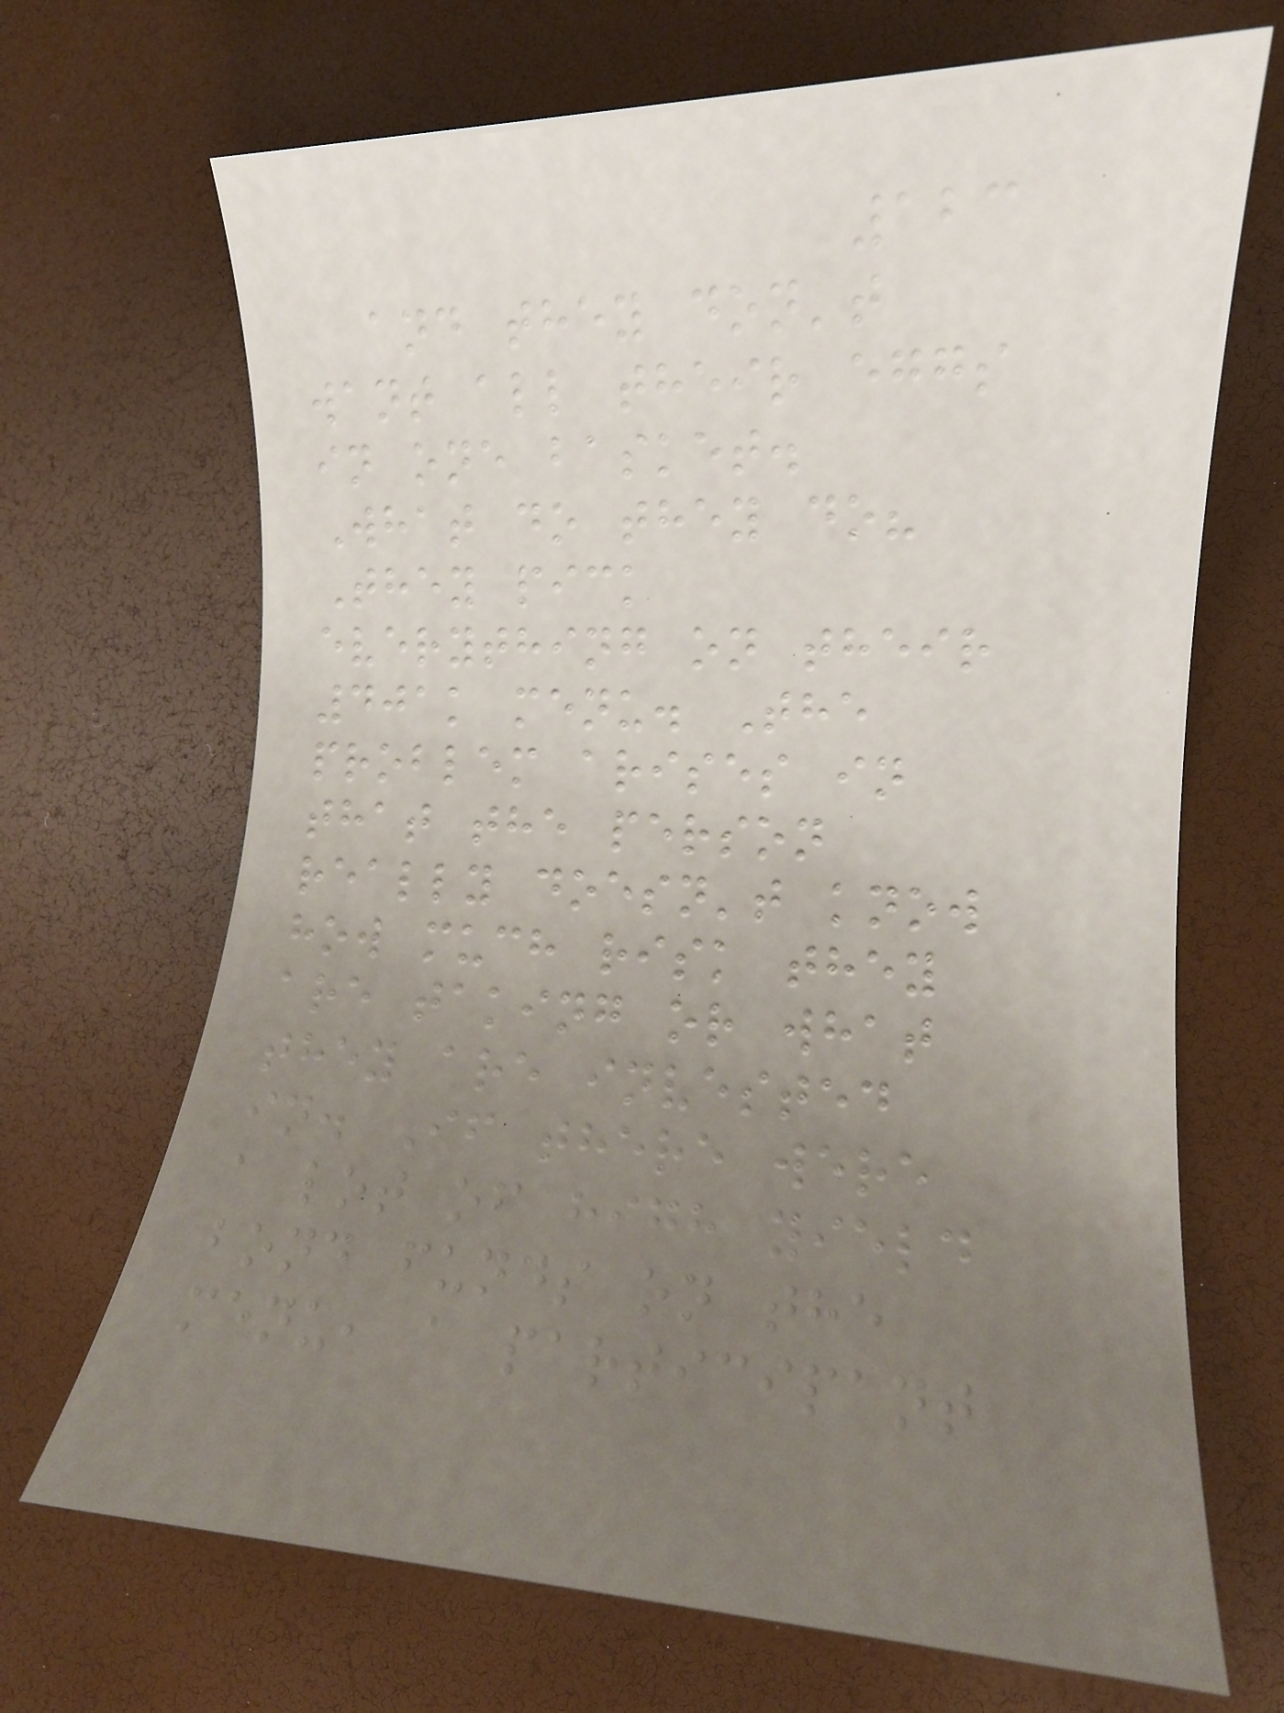123
and they don't
want all their eggs
in one basket.
What do they do?
They pick
everything on their
401k menu. The
problem arises in
that the person
really doesn't know
how much risk they
are taking or what
they are invested
in. If there were
a lot of high yield
bond funds on the
menu, a participant
